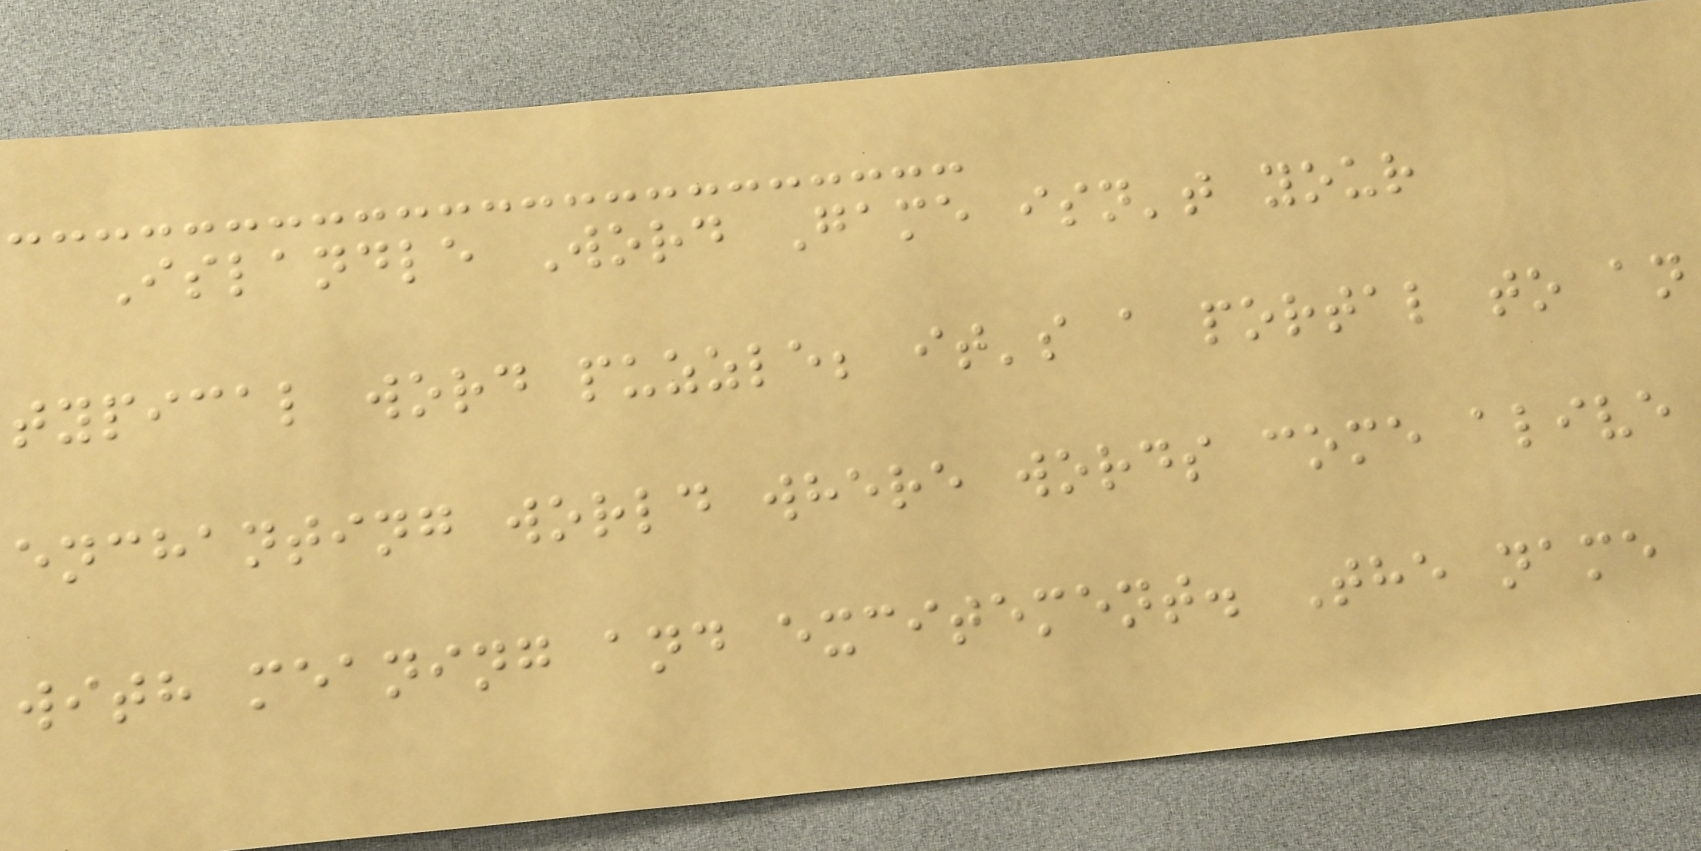Islandle Word Game isn't your
typical word puzzle; it's a portal to an
enchanting world where words come alive
with meaning and excitement. The name
